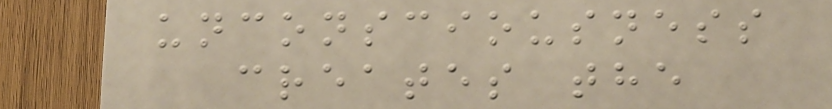unconsciousness
creates the
